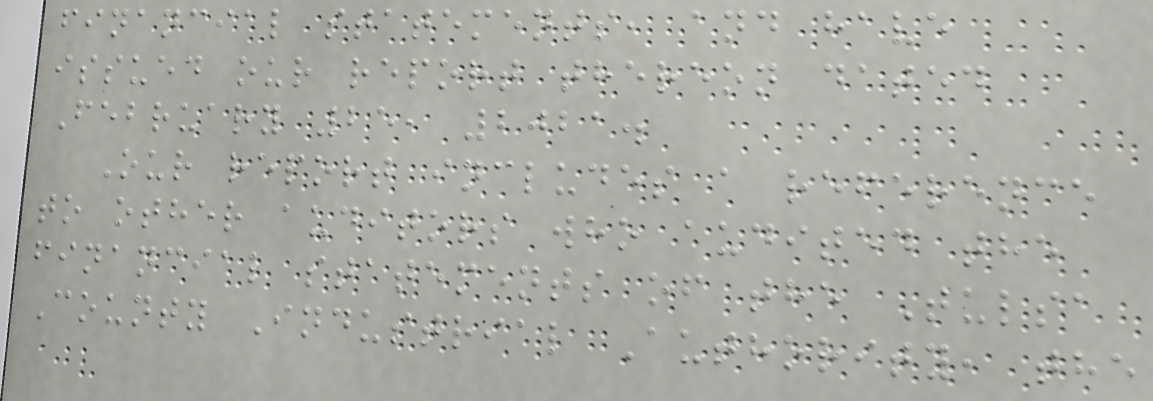financial statements, and have
issued our report thereon dated
February 25, 2021.
Our report includes a reference
to other auditors who audited the
financial statements of the Tulsa
County Industrial Authority, the
